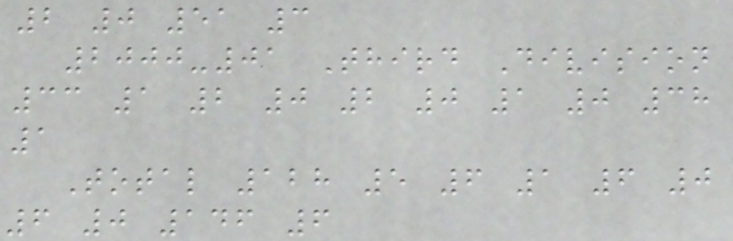2 0 51 3
2000-01 Third Division
33 1 2 0 2 0 1 0 38
1
Total 128 5 6 1 6 0
6 0 146 6
